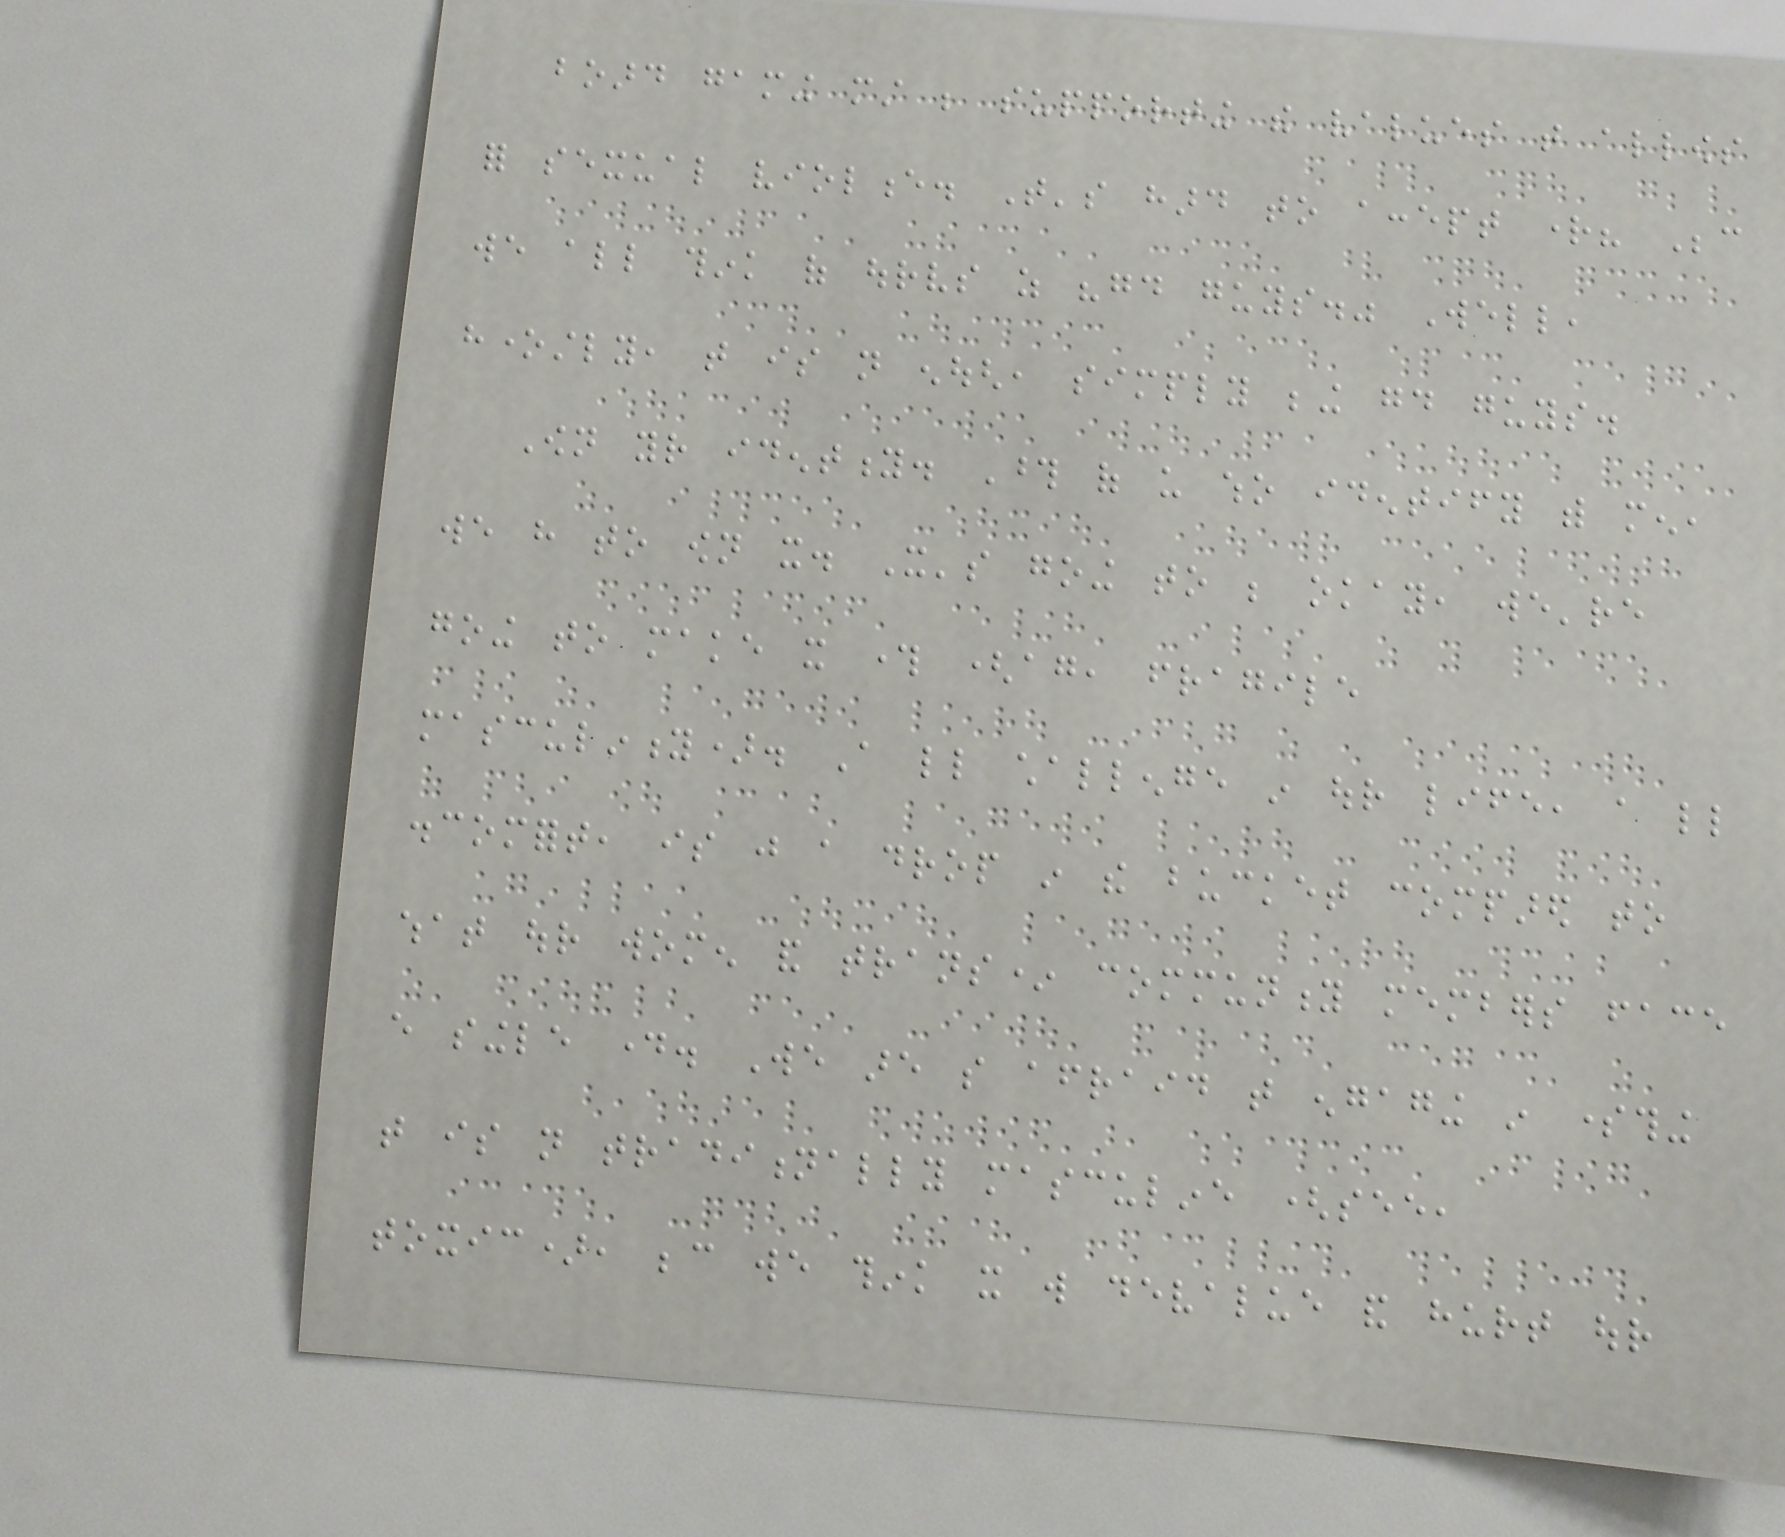board gaming must be supporting the values that allows
for sexual violence. That's hard to accept right? Because
we all think of ourselves as "good guys." Well,
honestly, that is not enough, simply being good guys.
Own your identity. Those of us who identify with men,
we have to own it. It's going to be okay, we're
going to make it through (again, fragile
masculinity). A little challenge in our life, a little
discomfort, is just a drop in the bucket compared to
what our women and trans* community members face
every single day. We are so afraid that engaging in something
that is not traditionally masculine (see,
toxic), because we think it will devalue and hurt our
